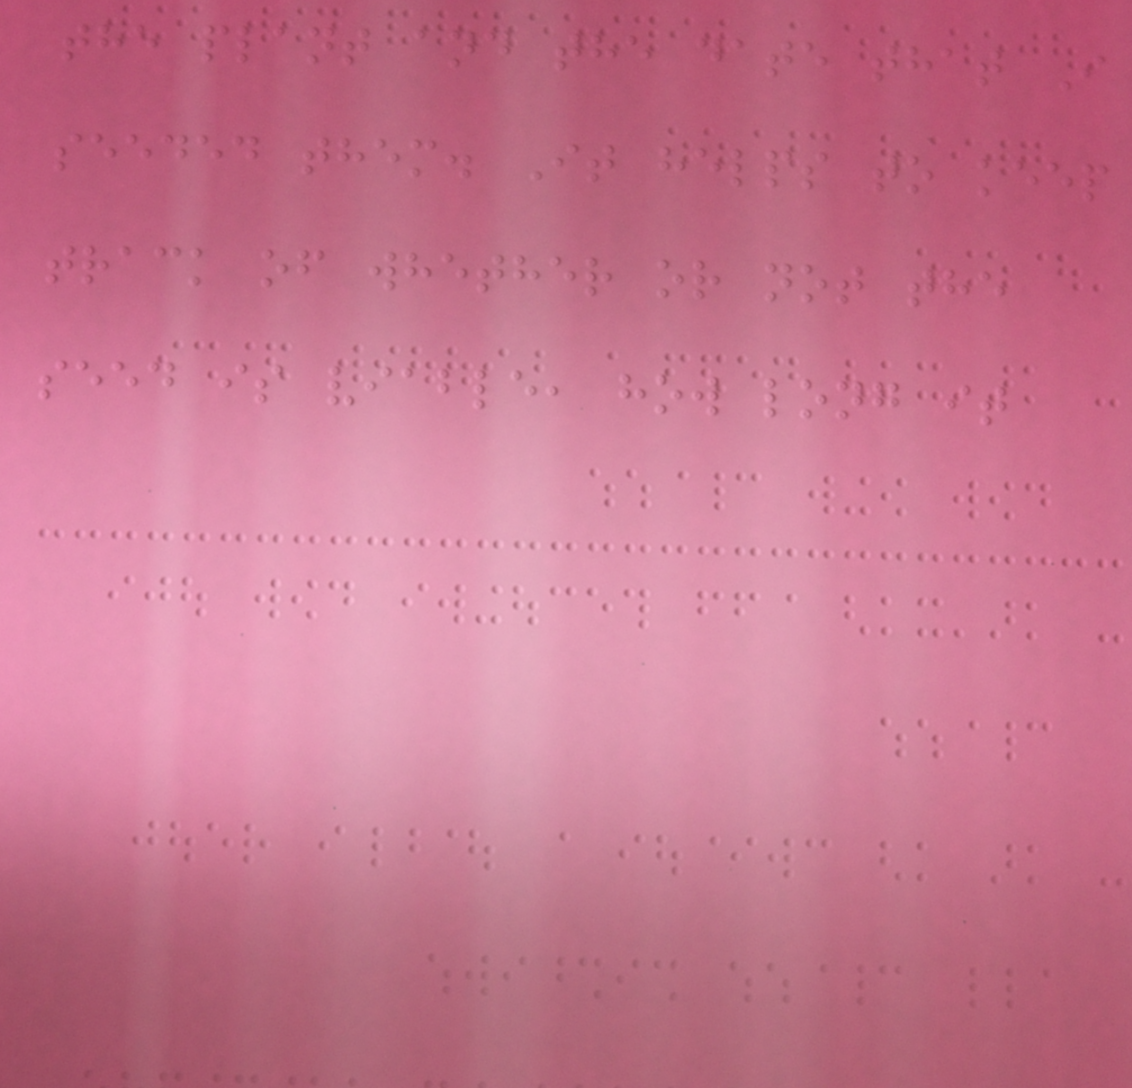the plant and the date that I
seeded them. It helps to keep
track of whether or not the
seed is viable, how long it
